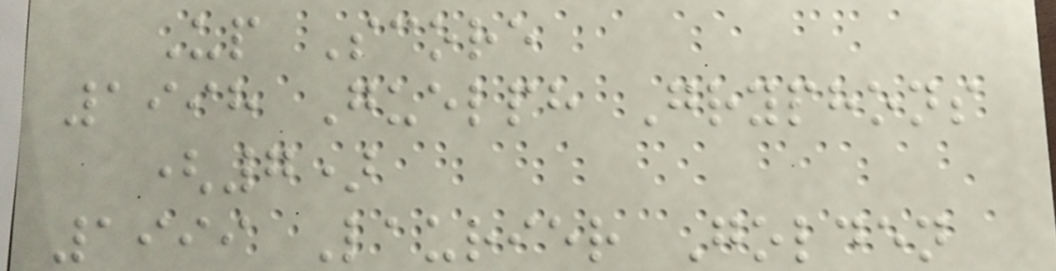Up Score
1998 Guelph Gryphons
(7)
1999 Laurier Golden
